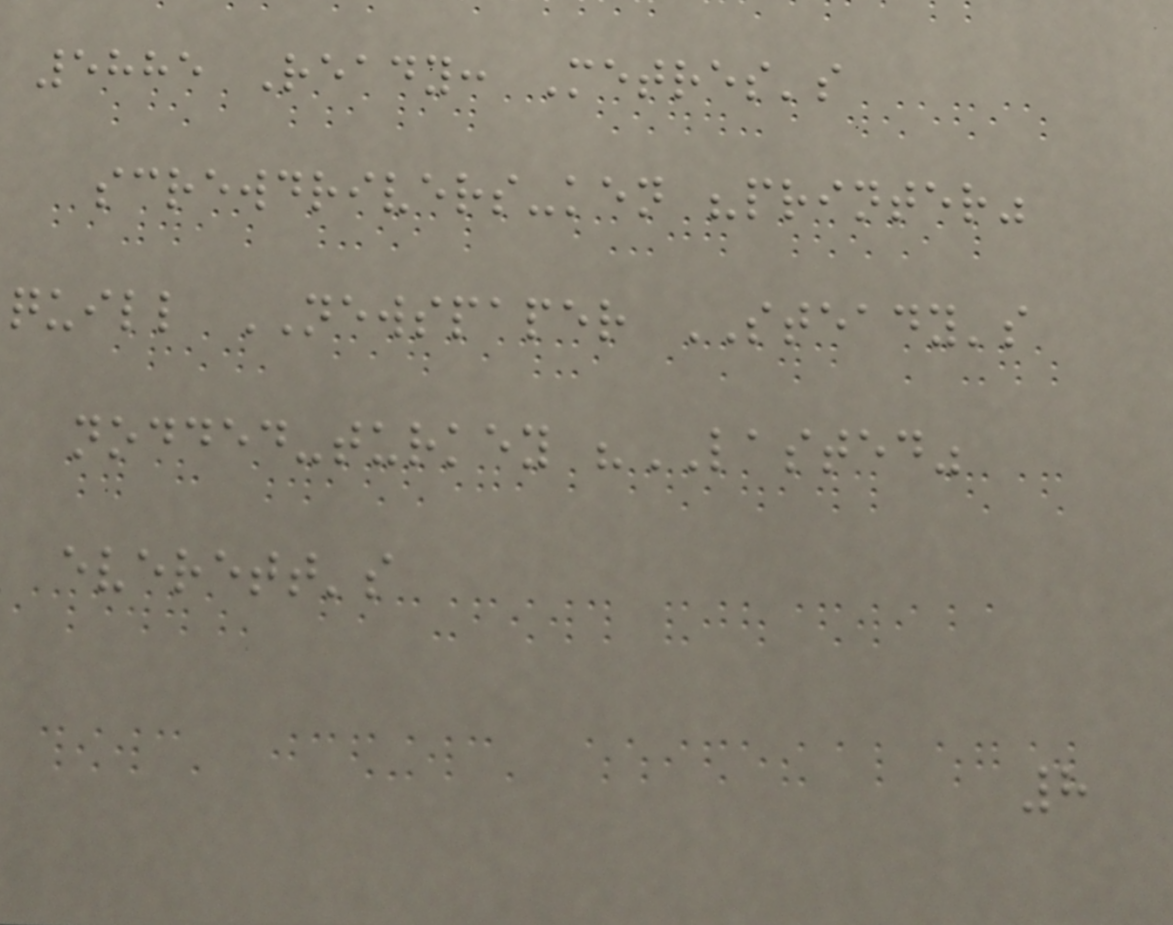5885 Ready: Metres's
screwdrivers-ken "printer"
quill NEWSPAPER STEADY's
nodded-turkey "LASTED"
everett's
8
